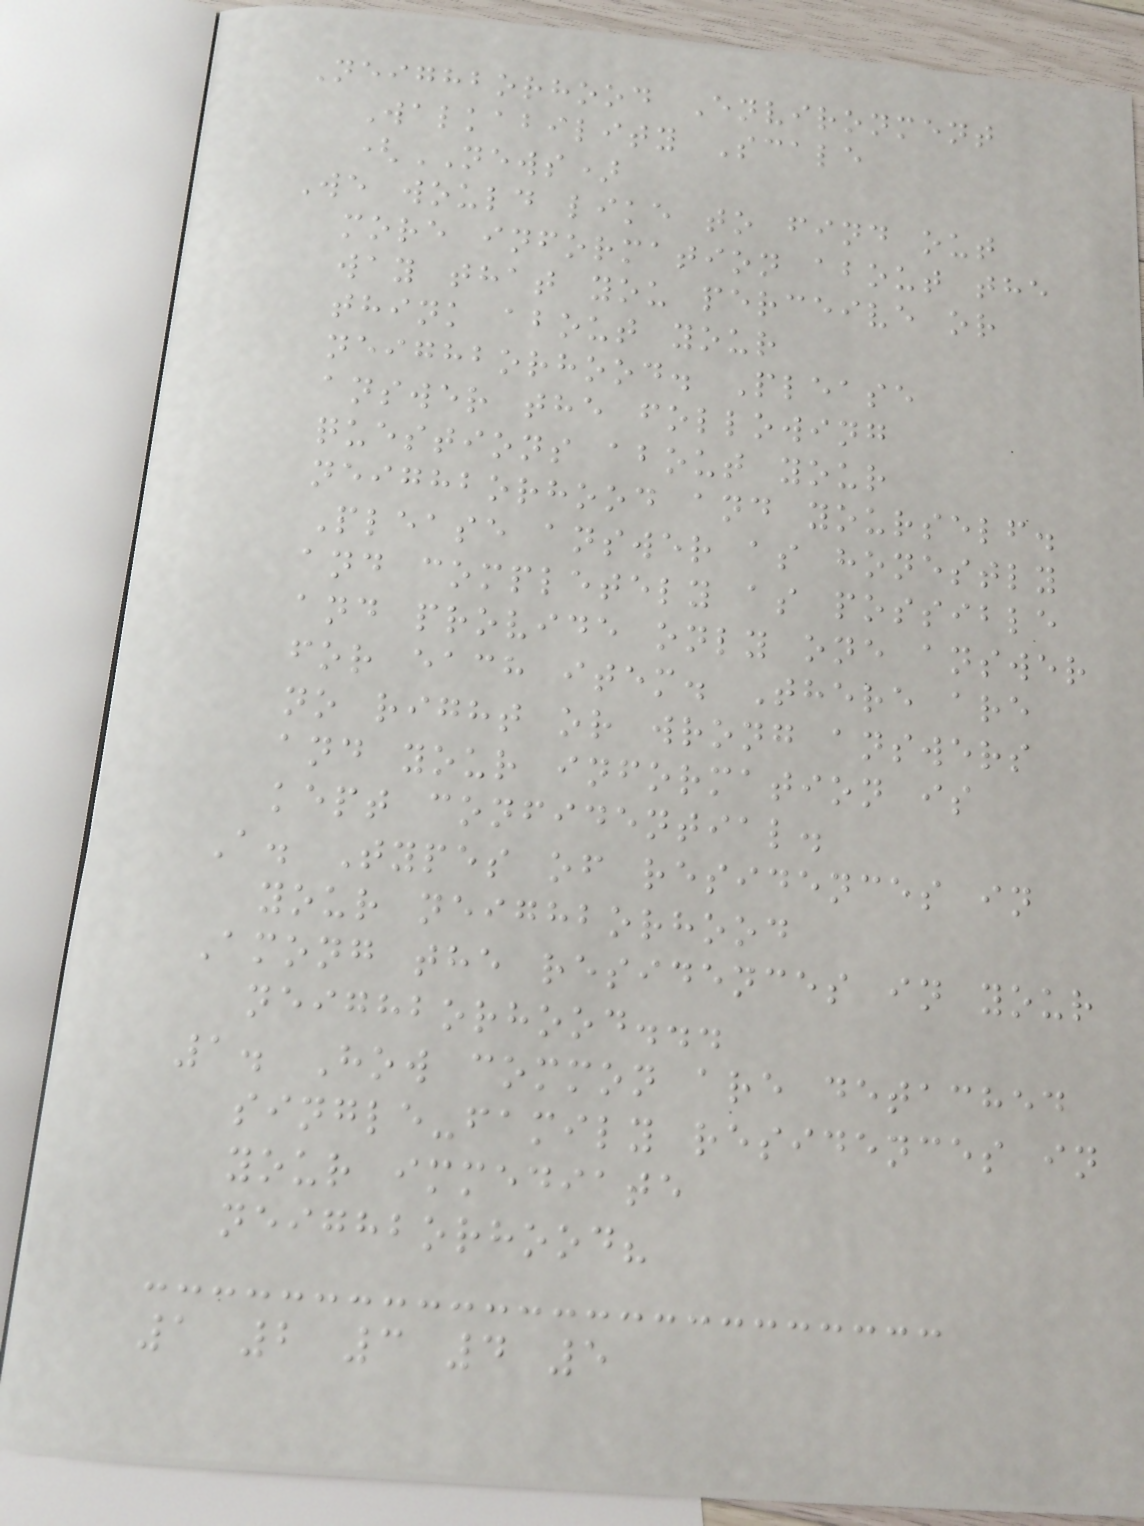Neighborhood Environment
Walkability Scale
(NEWS)
We would like to find out
more information about the
way that you perceive or
think about your
neighborhood. Please
answer the following
questions about your
neighborhood and yourself.
Please answer as honestly
and completely as possible
and provide only one answer
for each item. There are
no right or wrong answers
and your information is
kept confidential.
A. Types of residences in
your neighborhood
Among the residences in your
neighborhood...
1. How common are detached
single-family residences in
your immediate
neighborhood?
1 2 3 4 5
